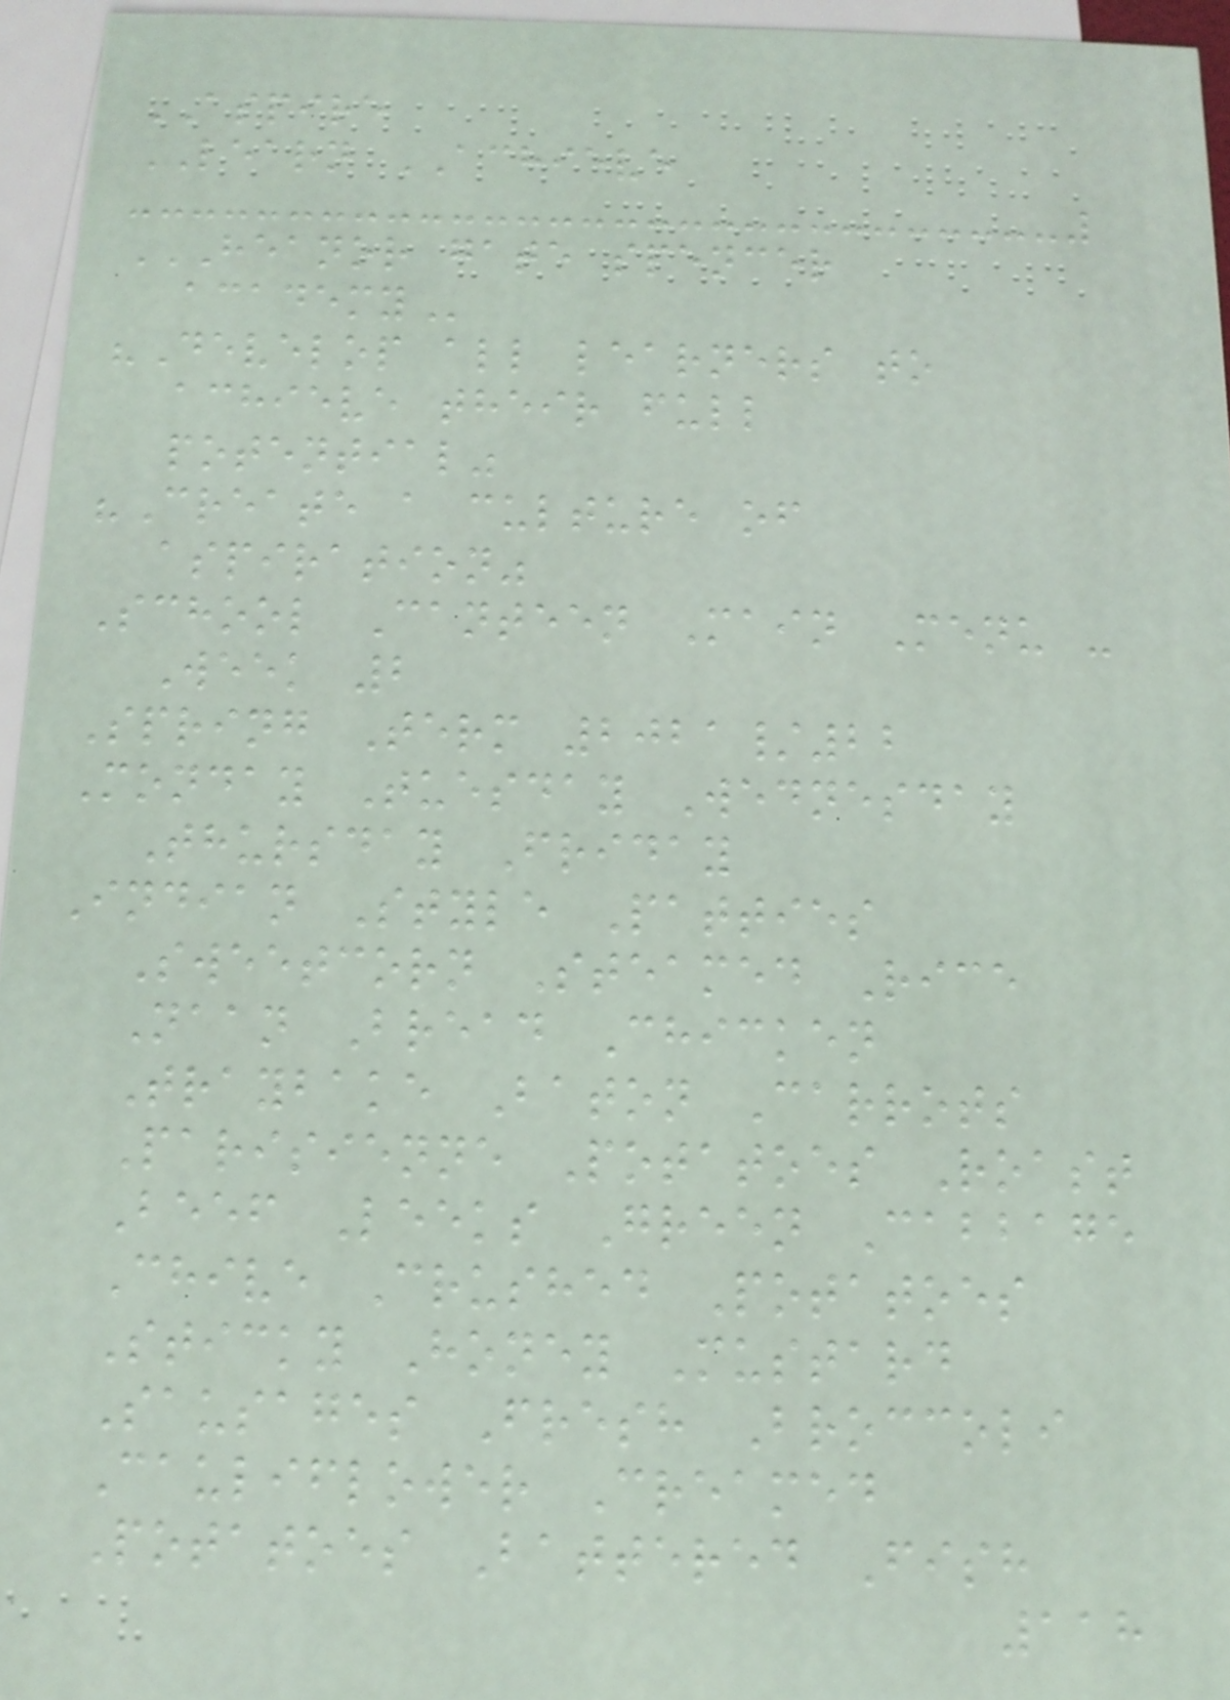ASPIRE
LEARN ACHIEVE
HEANOR GATE SPENCER
ACADEMY
"Develop all learners to
achieve their full
potential"
"Create a culture of
aspiration"
School Canteen Main Menu -
Week 2
Spring Term 2021/22
Monday Tuesday Wednesday
Thursday Friday
Indian Style Patties
Sweetcorn Steamed Rice
Naan Bread Chicken
Traybake Baton Carrots
Parisienne Potatoes Roast
Beef Leeks Green Cabbage
Chive Crushed Potatoes
Sticky Honey Mustard
Sausages Fresh Broccoli
Cauliflower Creamed
Potatoes Battered Fish
118
